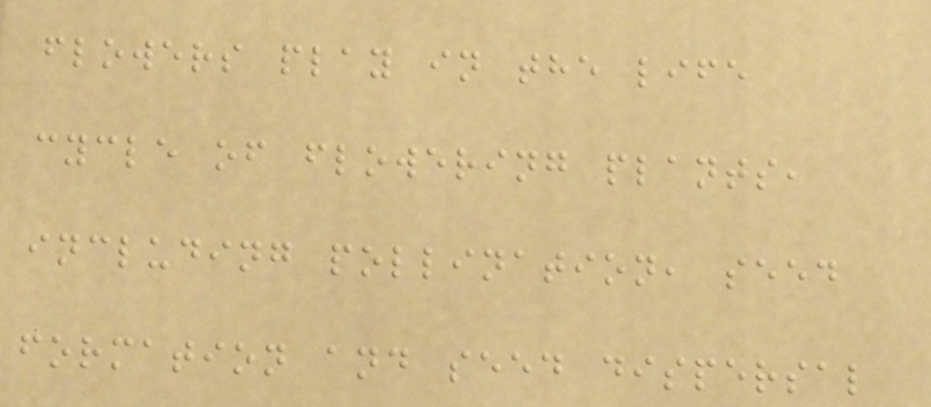flowers play in the life
cycle of flowering plants,
including pollination, seed
formation and seed dispersal
